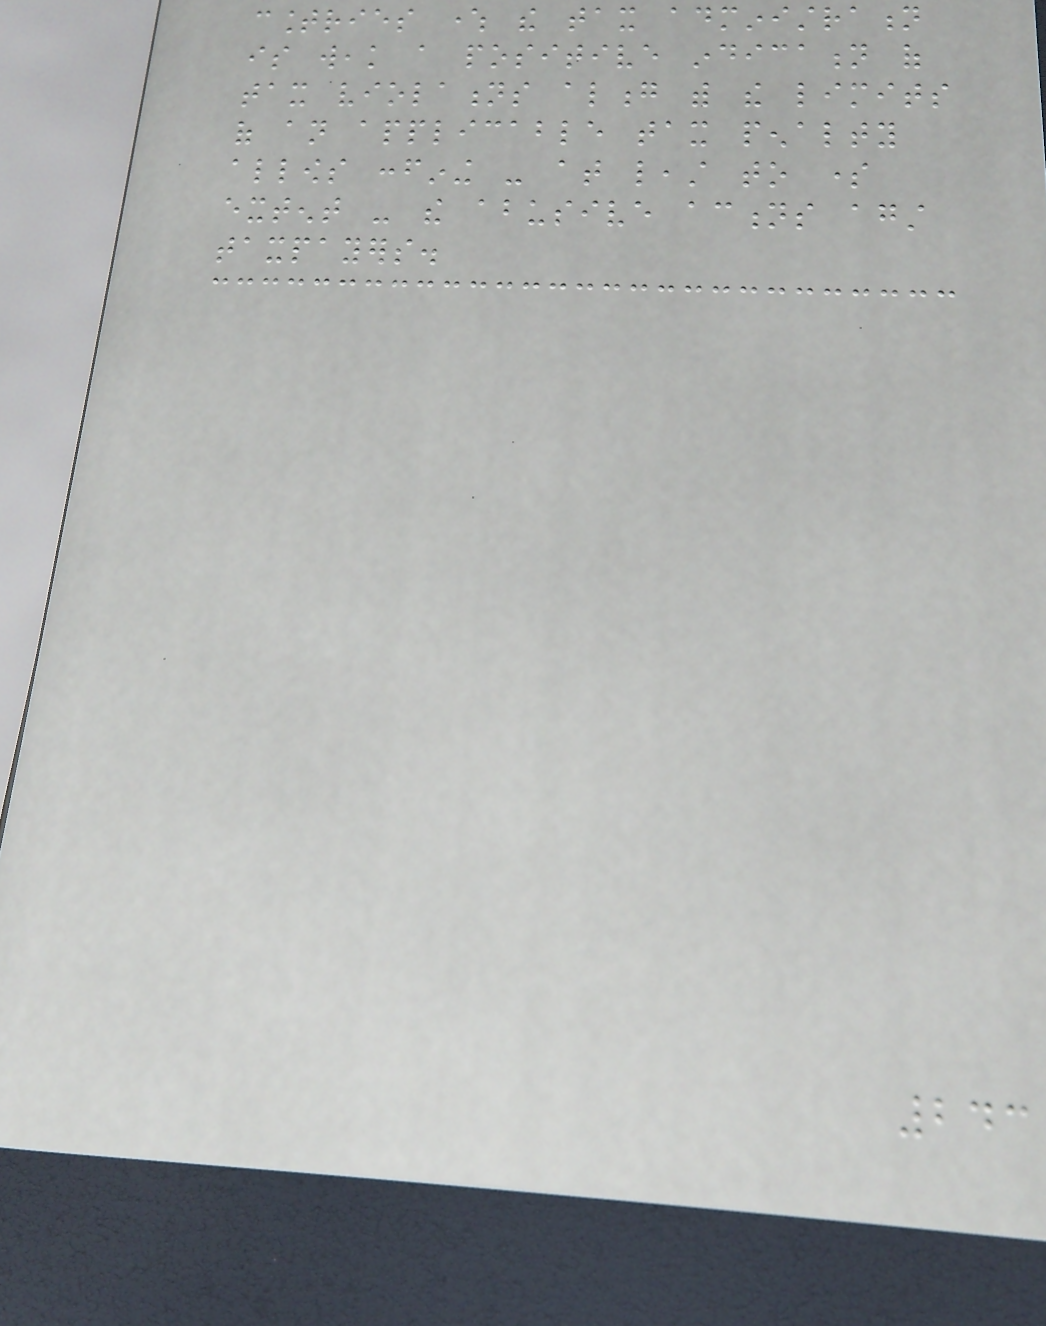countries where the tax administration
is weak a positive indication of
tax violations along with the limits
of an applicable tax penalty
allows confining - at least to some
extent - the abusive actions against
taxpayers.
243
